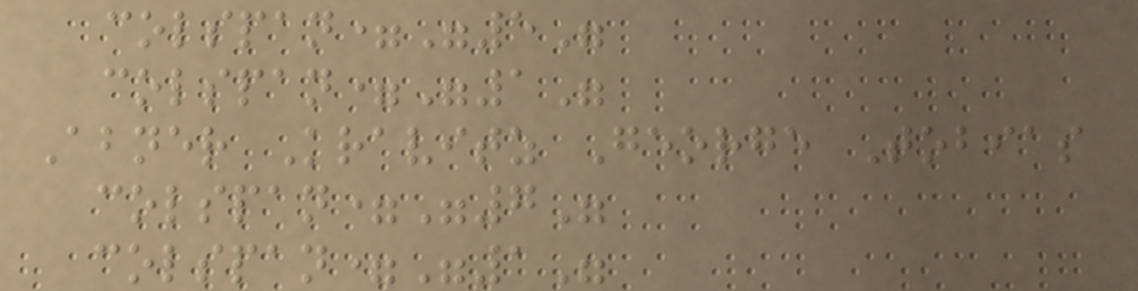colspan="5"
colspan="1"
Abner Kravitz George Tobias
colspan="7"
colspan="1"
